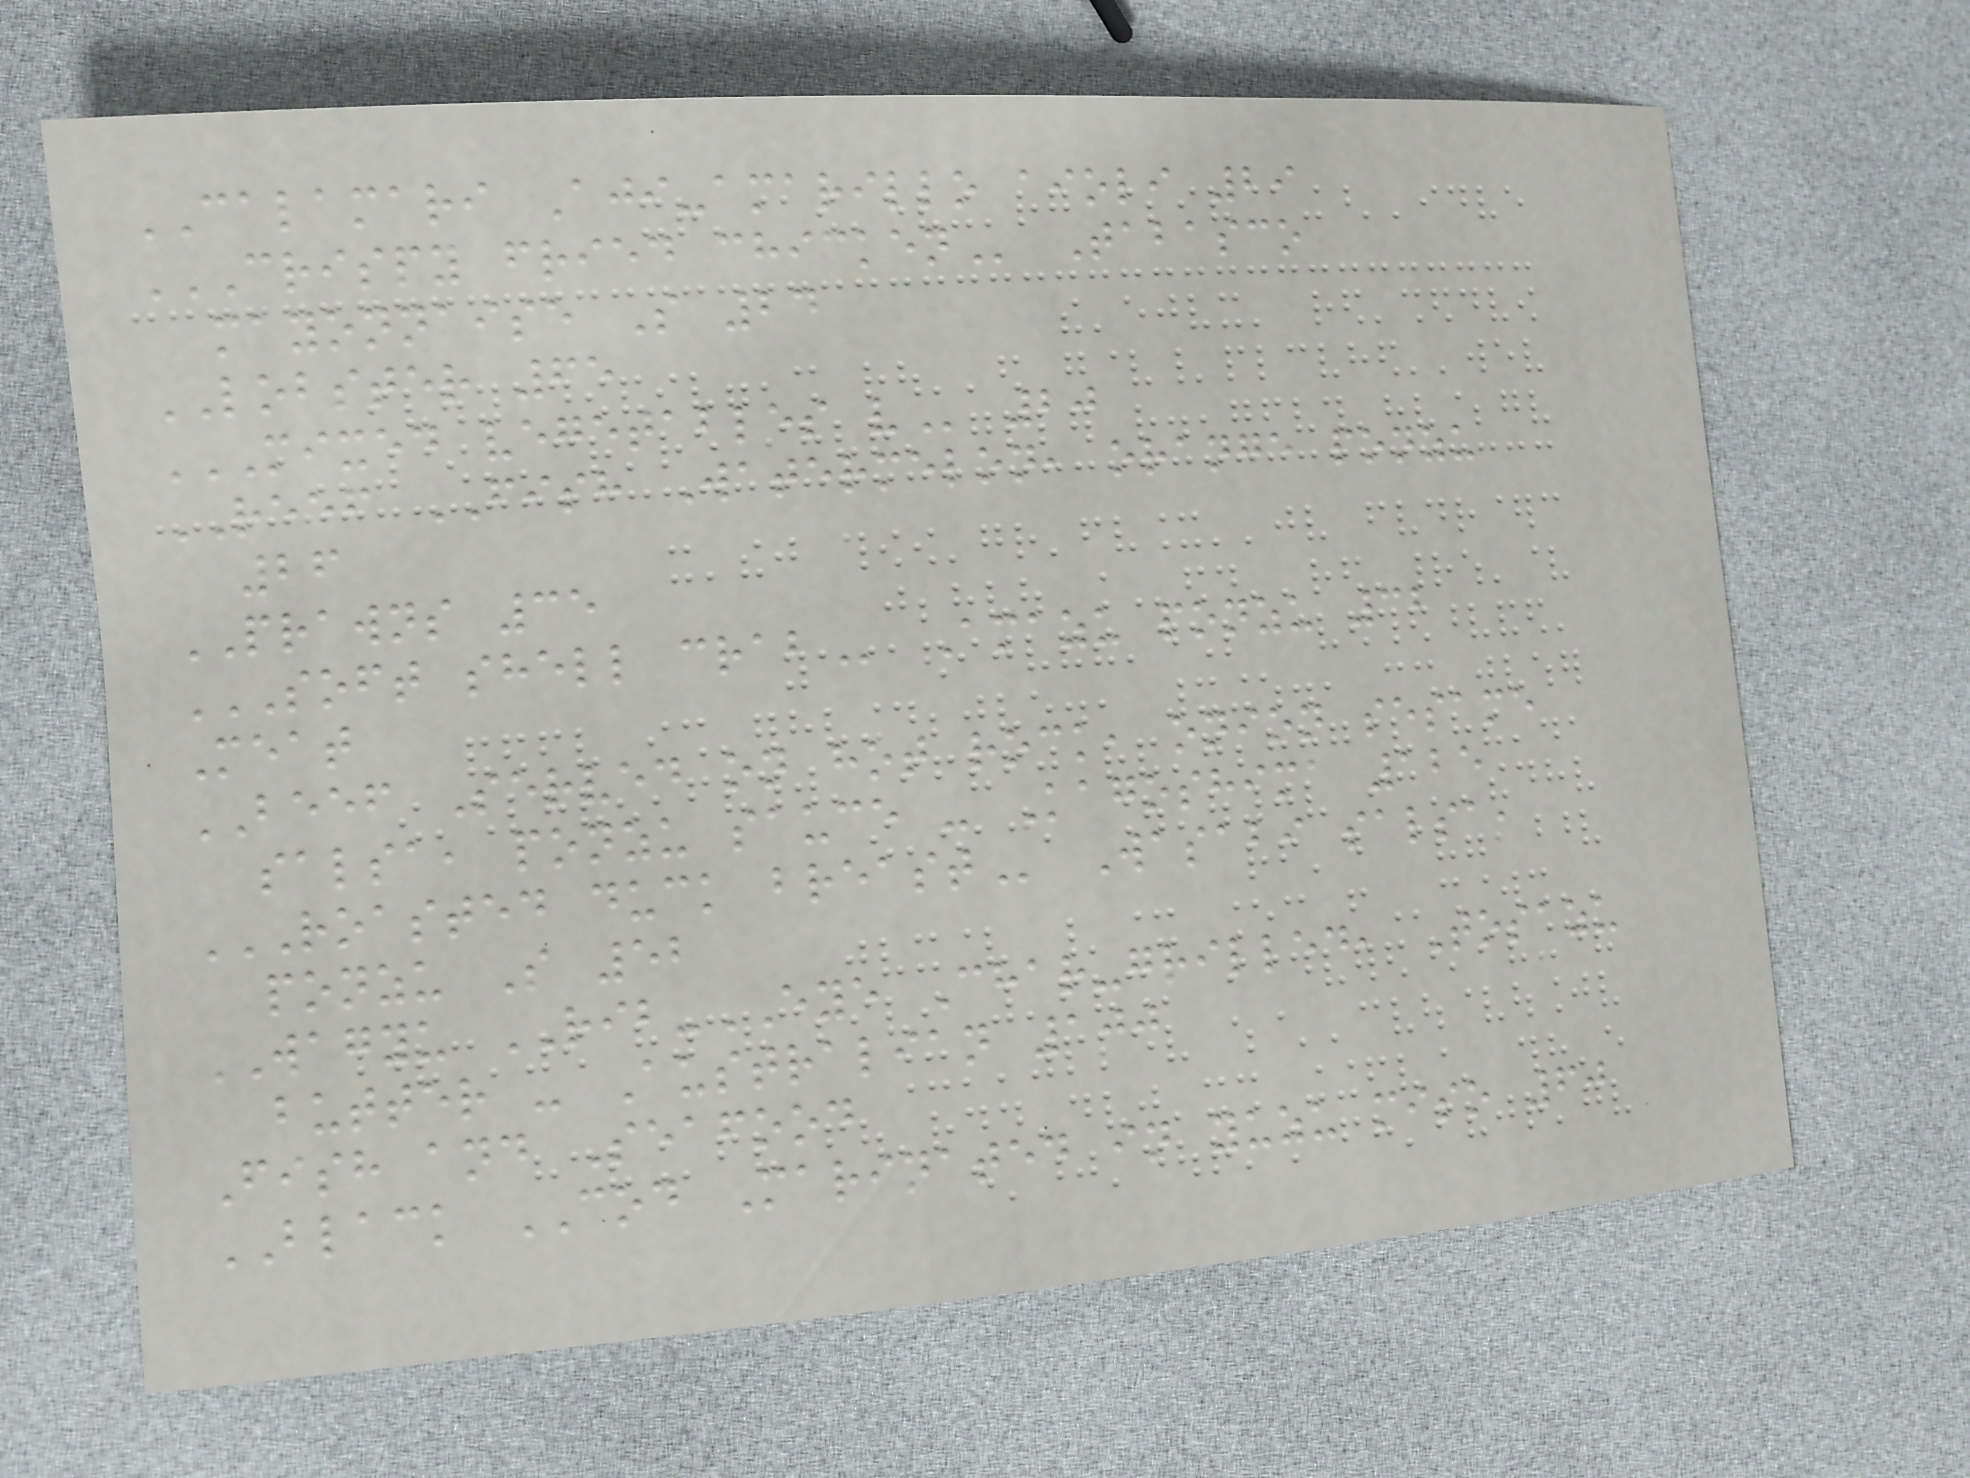CALAMARI Aji-amarillo aioli 29
CRISPY FRIED CHICKEN Tabasco
mayonnaise S 24
LOBSTER 65
MIXED VEGETABLES V 20
REEF FISH Watermelon, orange ponzu
26
PRAWNS 35
SOFT SHELL CRAB Amazu ponzu 32
Meat
BEEF Served on hot rock, onion sesame
salsa, ponzu sauce - Kagoshima 125
ROASTED DUCK BREAST Wasabi salsa,
ponzu S 52
WAGYU RIB-EYE Char-grilled, Tosazu
butter - Australian 100
Fish and Seafood
BLACK COD Marinated in yuzu miso 60
